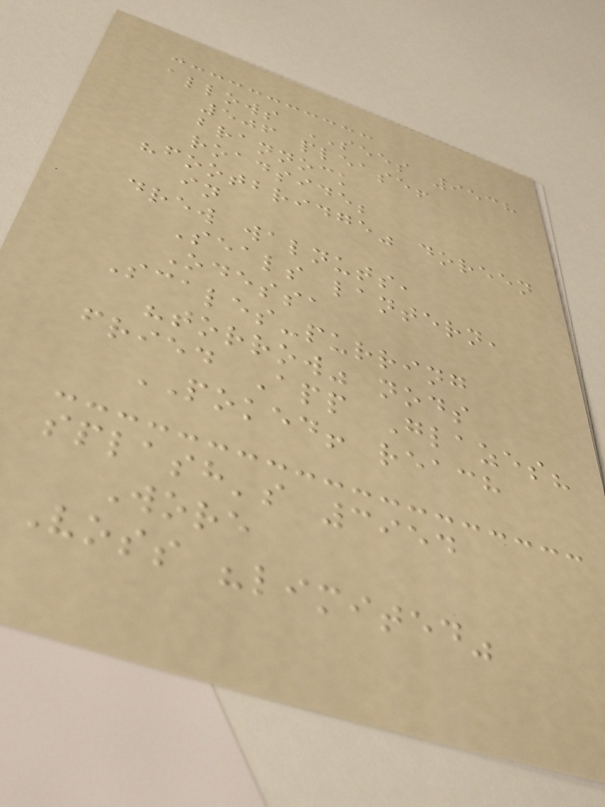allows SEES 9538
506 please!
brannock
roadside;
"footbridge" doreen
in
drew walnuts,
Seals lantern,
Odessa
Scales-purring
"torrow" nods
fried App Glazes?
POKED! reach
splash's 3954
Wore
Voss "limited"
